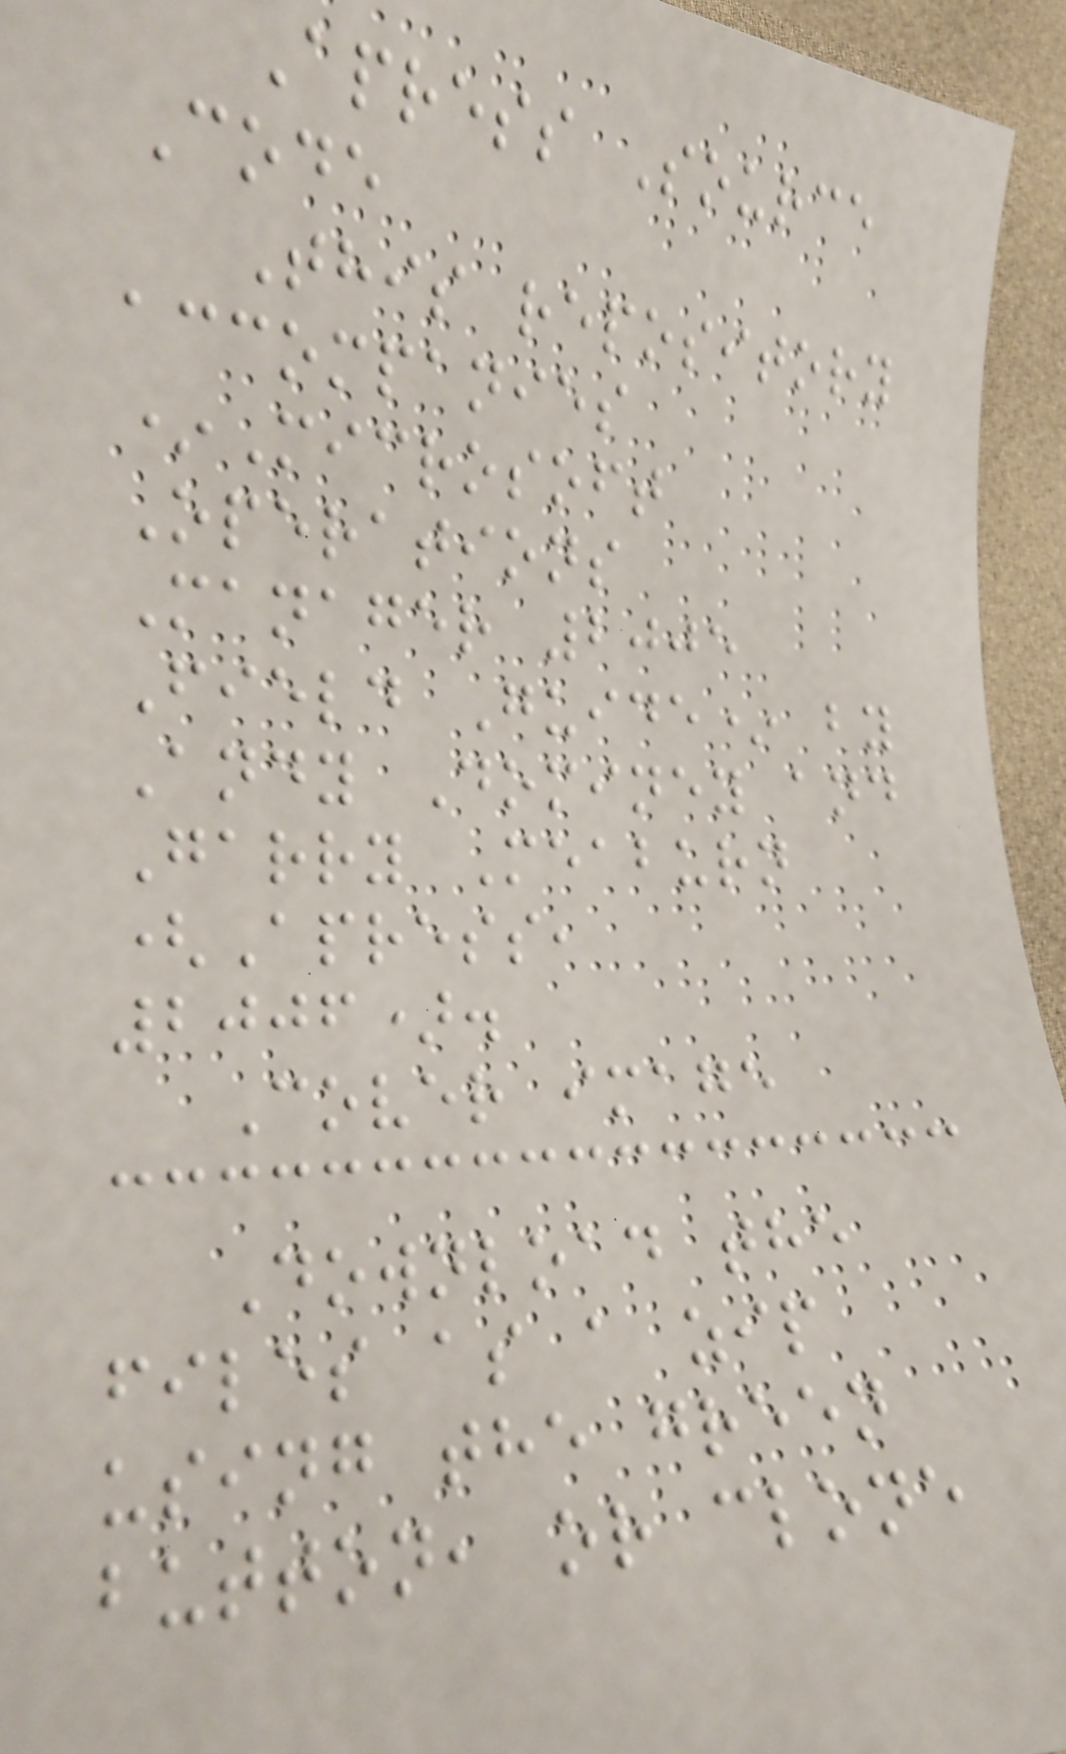Apress Source
Code
This repository
accompanies
*Microsoft
Operations
Manager 2005
Field Guide* by
Andy Dominey and
Garry Meaburn
(Apress,
2006).
Cover image
Download the
files as a zip
using the green
button, or clone
